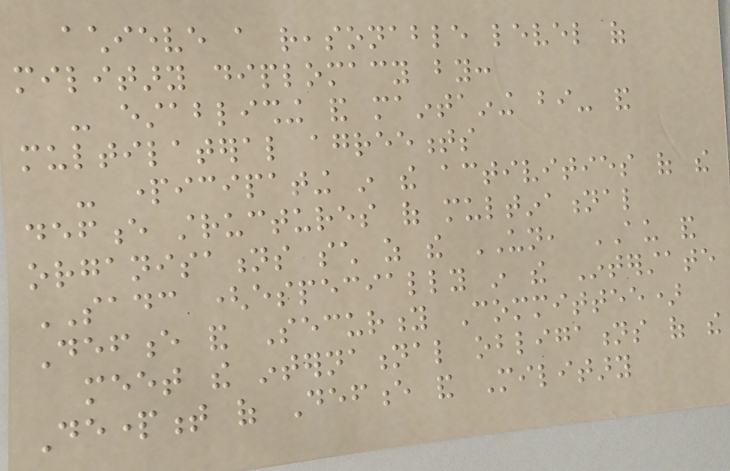achieve a reasonable level of
military diplomacy by:
- establishing and maintaining bi- and
multilateral agreements
- participating in the activities of the
defence structures of multinational
organisations such as the UN, AU and
SADC (especially in the Interstate
Defence and Security Committee)
meet the international obligations of the
Department of Defence and Military
